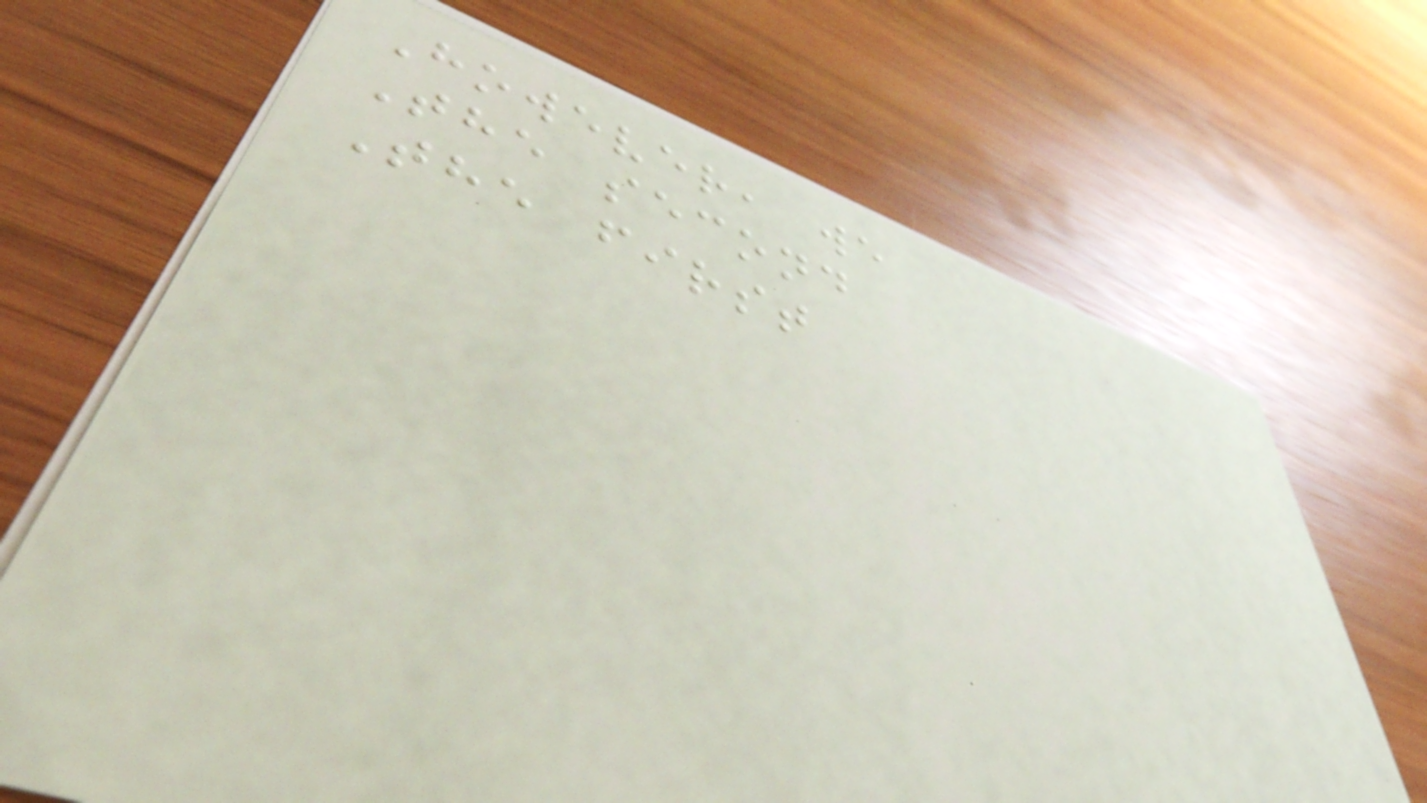However, we
The second
The first
